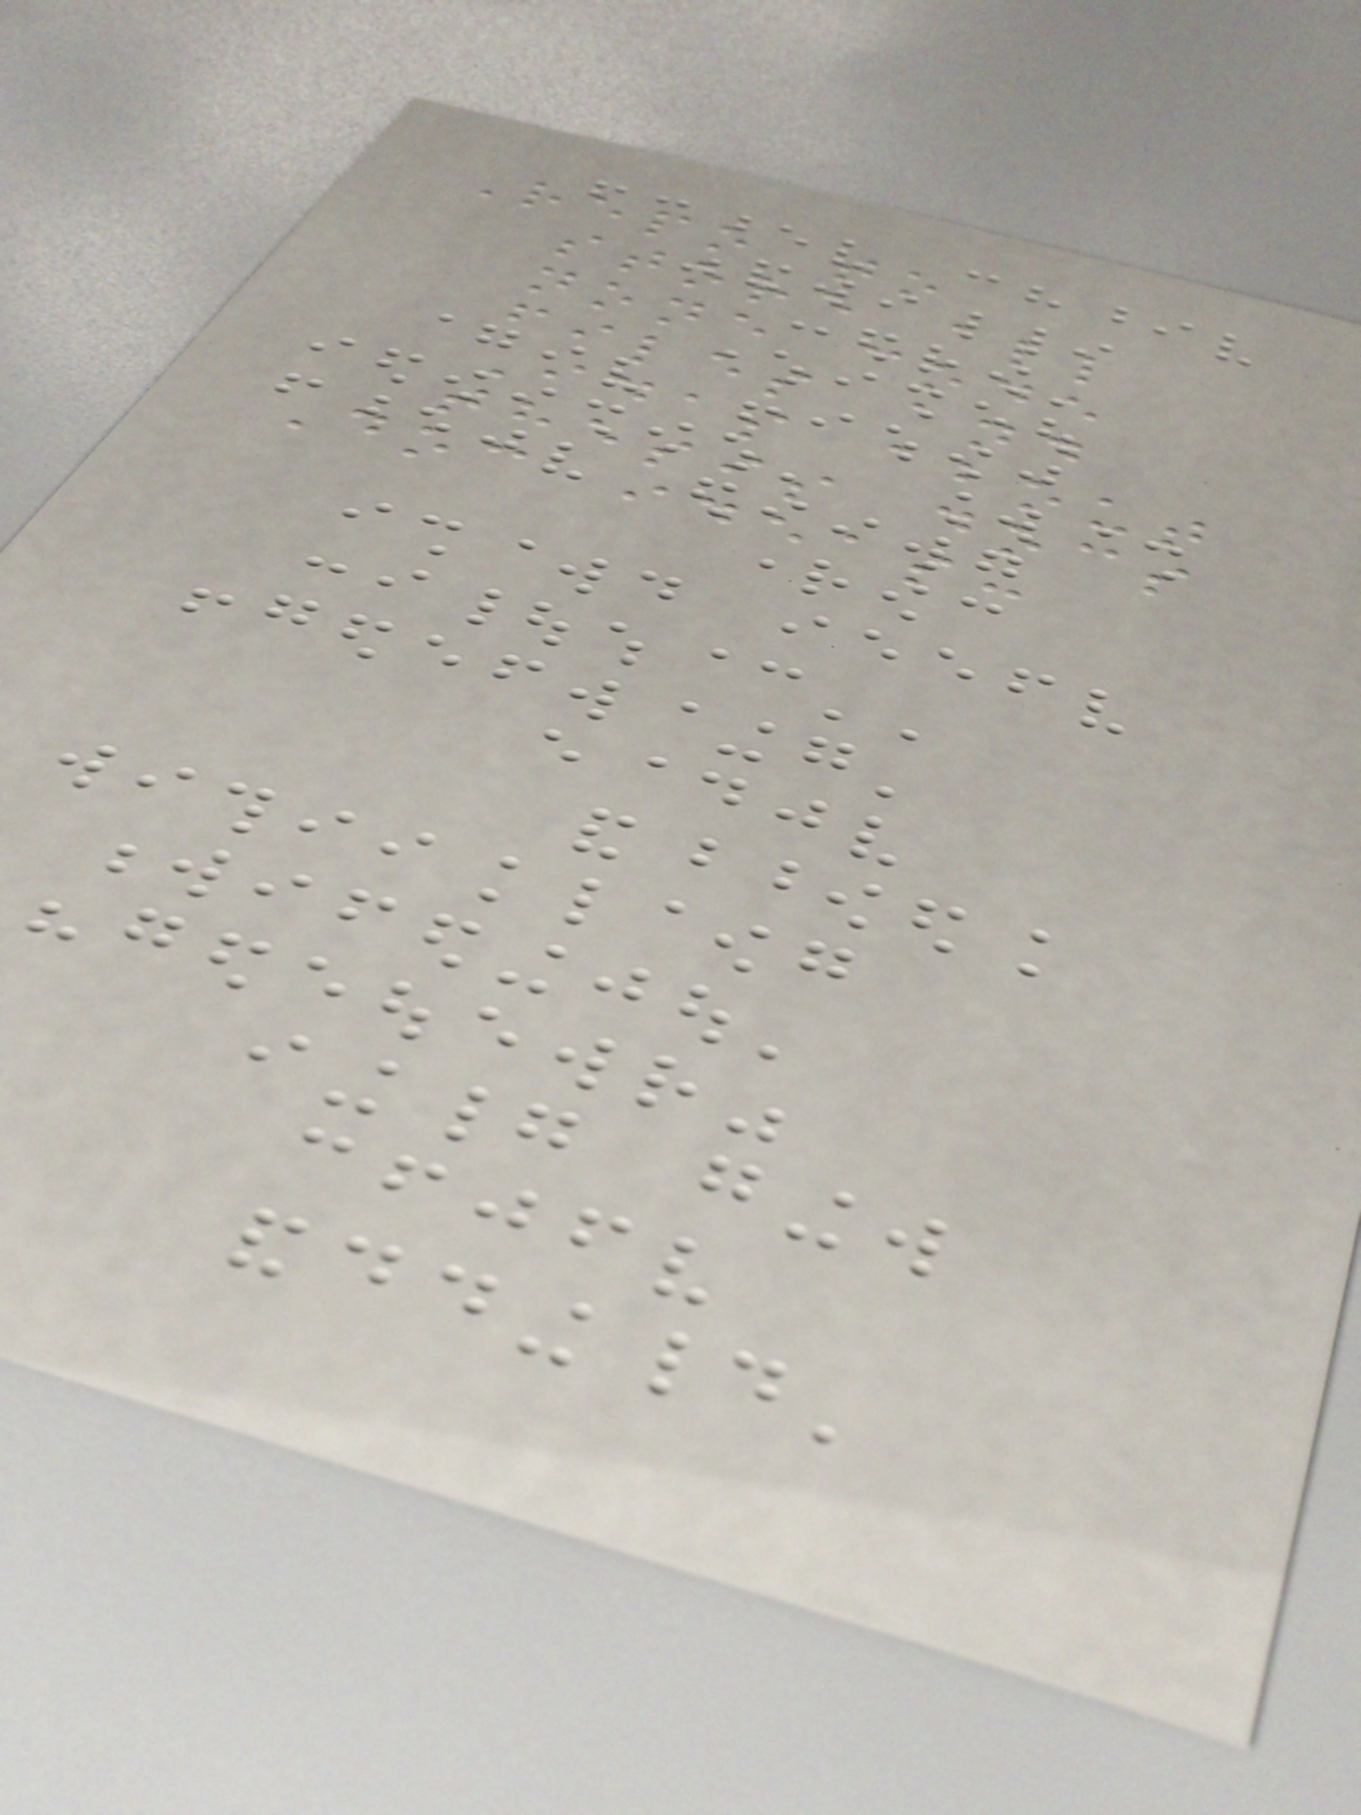Repo to
store all
none code
files and
Idas about
thesis docs
Doc ideas:
